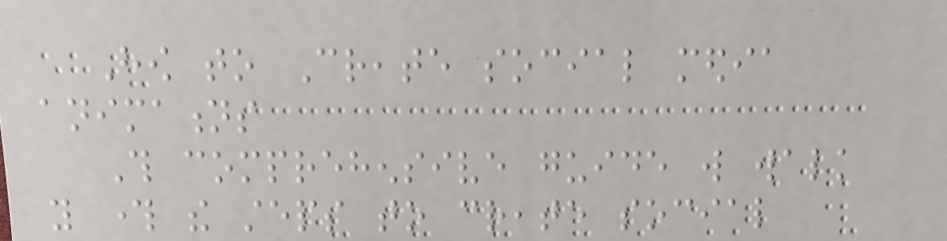How to Create social media
animations
This comprehensive guide will walk
you through the steps to create social
